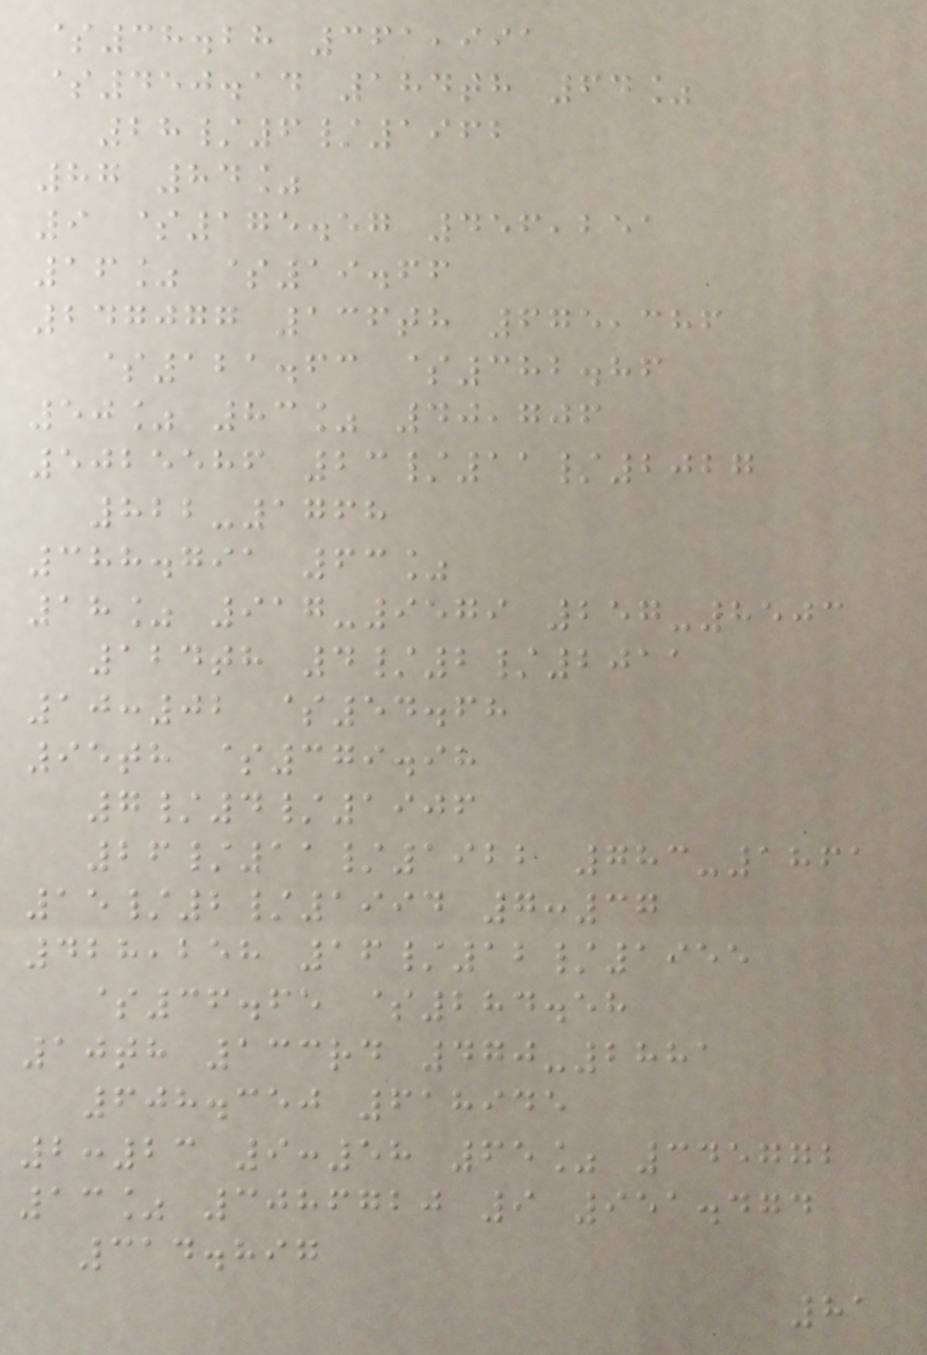$38.28 361,991
$450.14 184th 64%
28/6/1962
87 84%
9 $175.57 456,251
16% $19.66
247077 136th 675,386
$121.63 $382.86
50% 83% 40,706
5025586 23/11/2027
822-1768
388.791 63%
18% 917-9579 257-8503
124th 4/2/2011
10:02 $54.68
95th $379.98
7/4/1906
26/11/1922 783-1861
15/2/1994 7:37
428,258 16/12/1955
$36.65 $284.58
10th 133rd 470-2881
608.350 618945
2:23 9:58 65% 345772
13% 3086720 9 951.474
314.897
81
